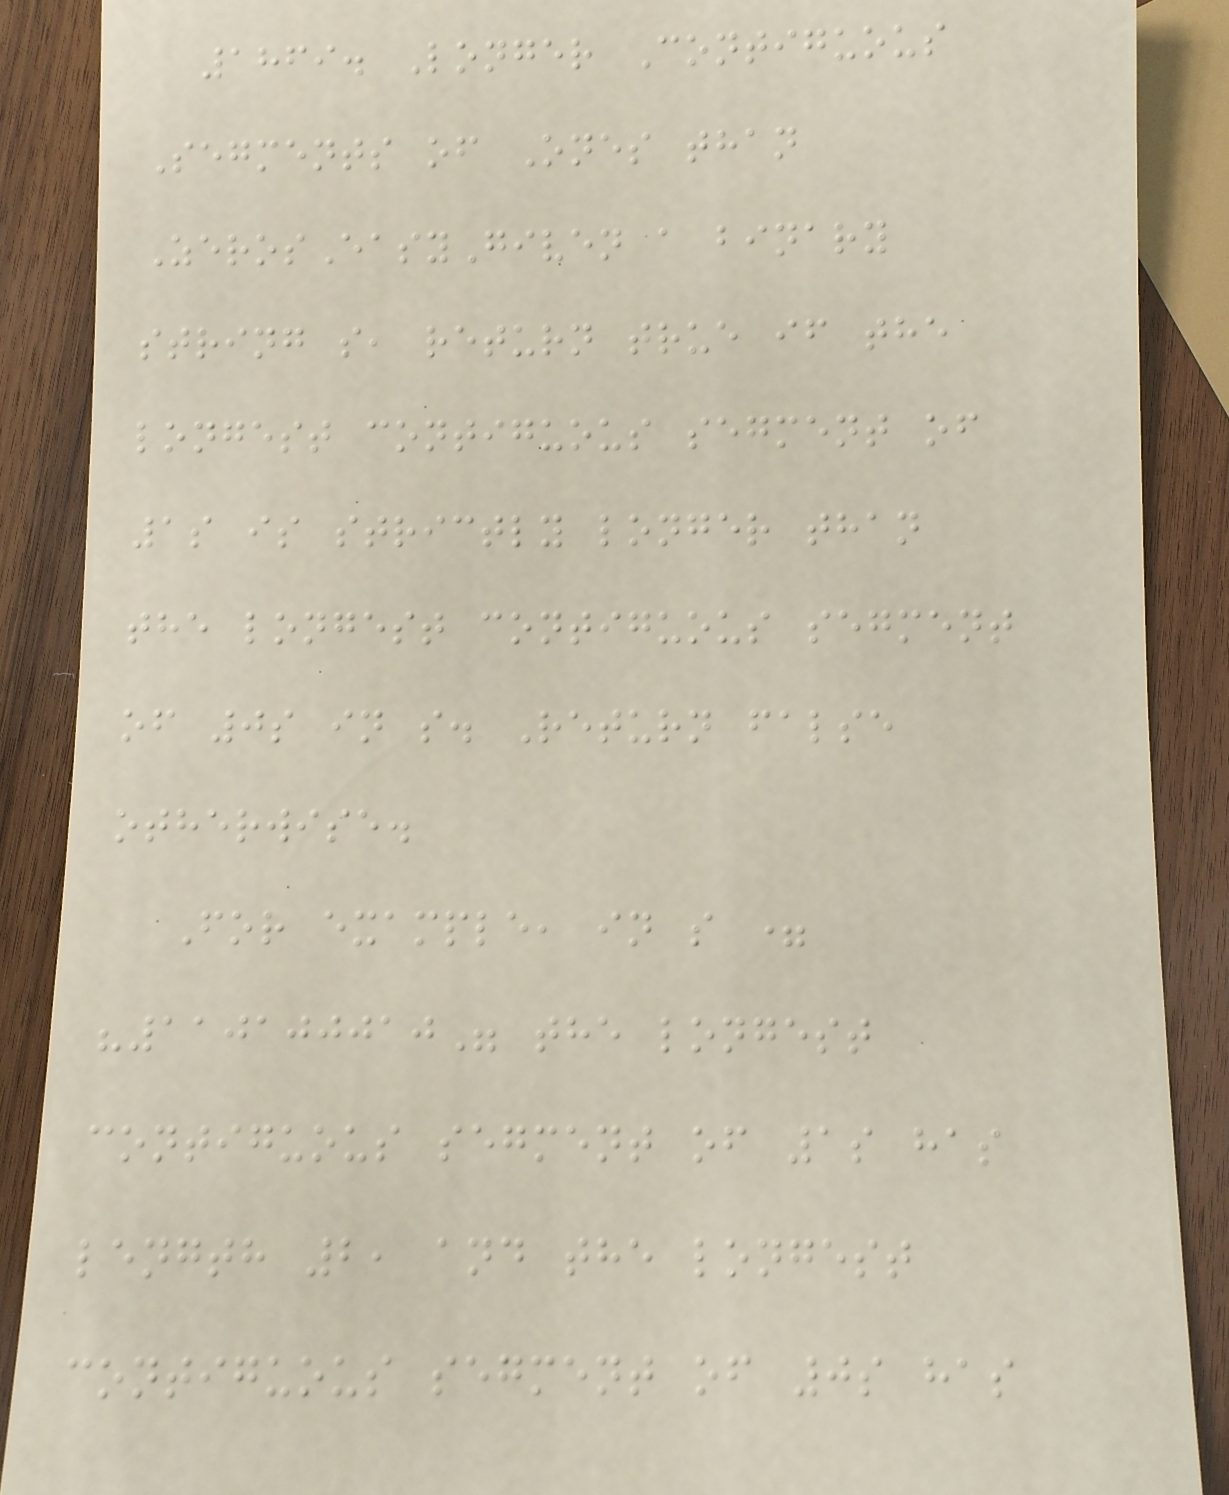1869. Longer Contiguous
Segments of Ones than
ZerosEasyGiven a binary
string s, return true if the
longest contiguous segment of
1s is strictly longer than
the longest contiguous segment
of 0s in s. Return false
otherwise.
For example, in s =
"110100010" the longest
contiguous segment of 1s has
length 2, and the longest
contiguous segment of 0s has
